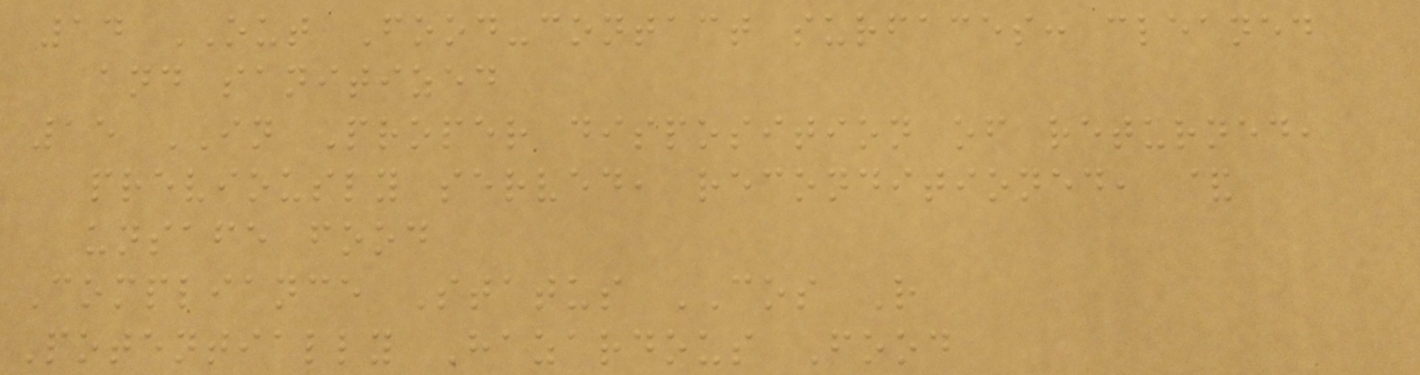14 OUT Food-contact surfaces: cleaned
and sanitized
15 IN Proper disposition of returned,
previously served, reconditioned, &
unsafe food
Compliance Status COS R
Potentially Hazardous Food
